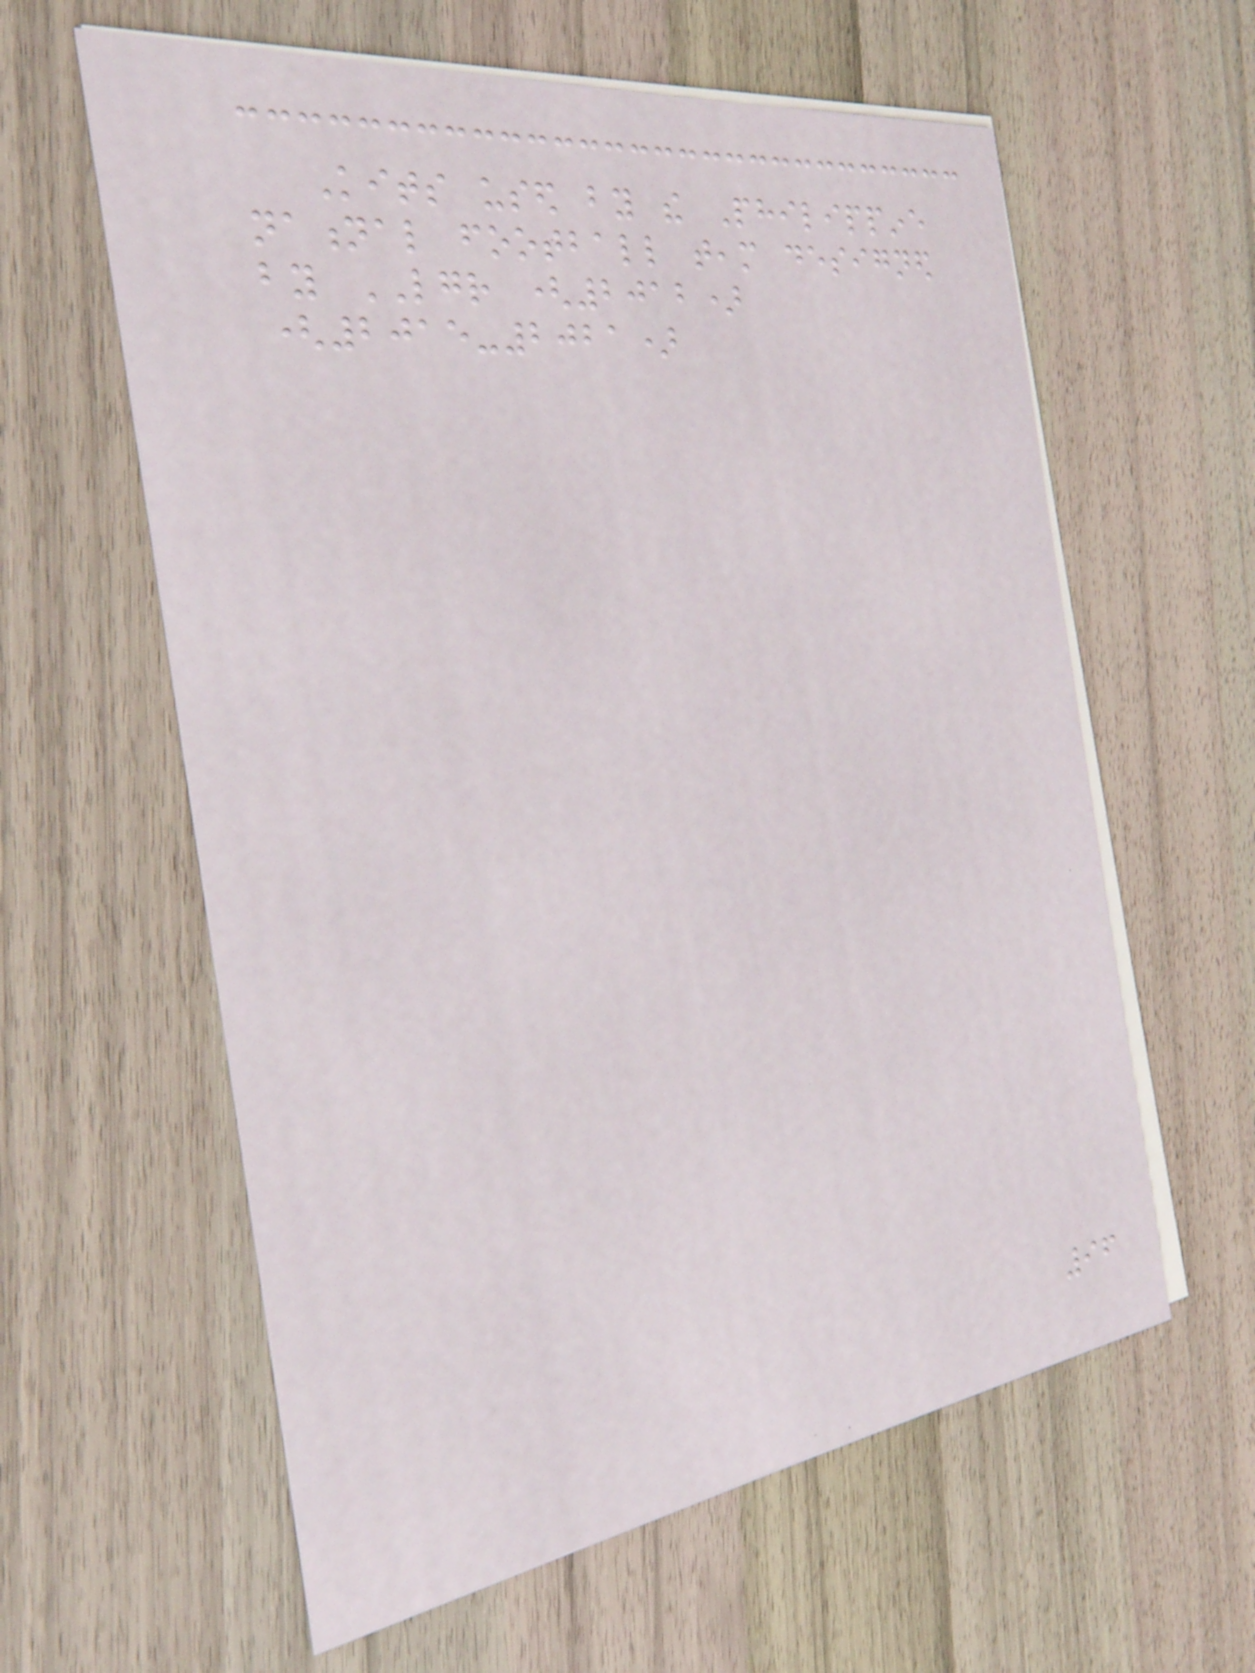Kits used by the Philippine
national football team designed
by LGR (2012)
(2015-2021)
96
